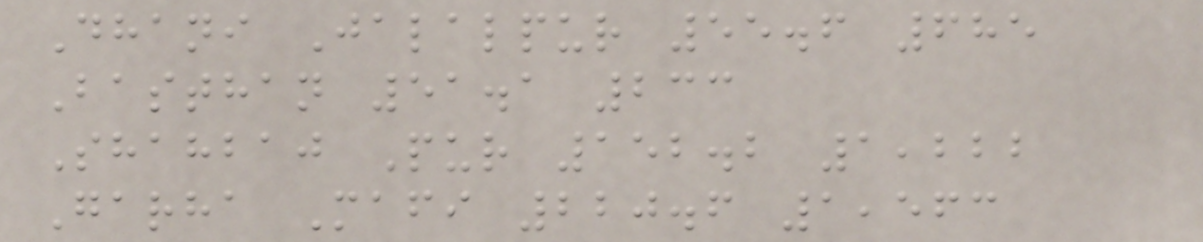Dhani Jalalpur 55.6 685
Basthan 51.1 233
Shahbaj Pur 152.2 1,222
Garha Mafi 220.6 1,563
